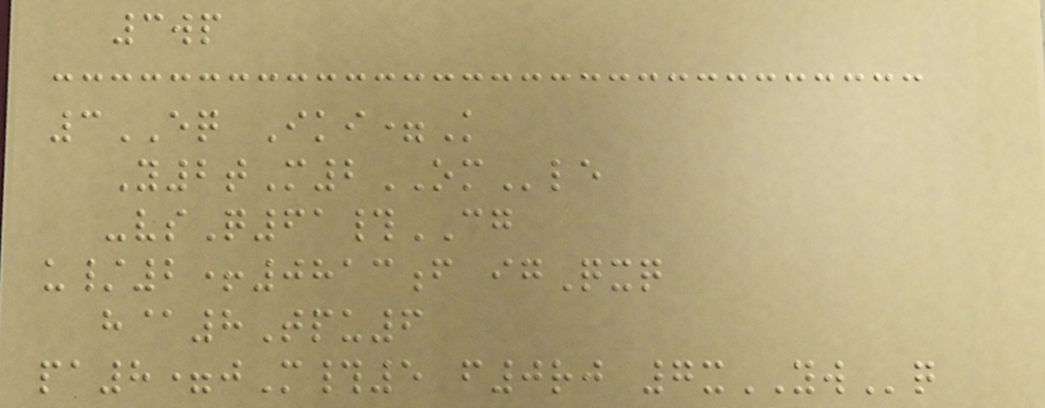3wp
3EQ Iki=K
Y2tM2OMle
-vsQ61#CG
u/2+0813f igQxq
h@8Tpu6
pa8=jM#5 f0rj 7xYWq
